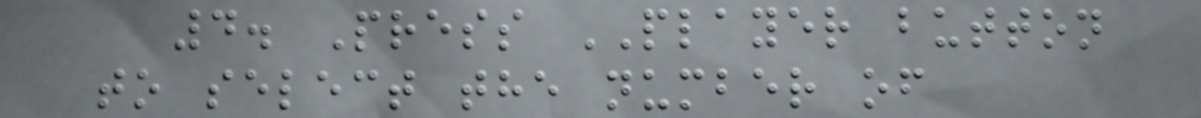4. Press PLAYER button
to select the number of
